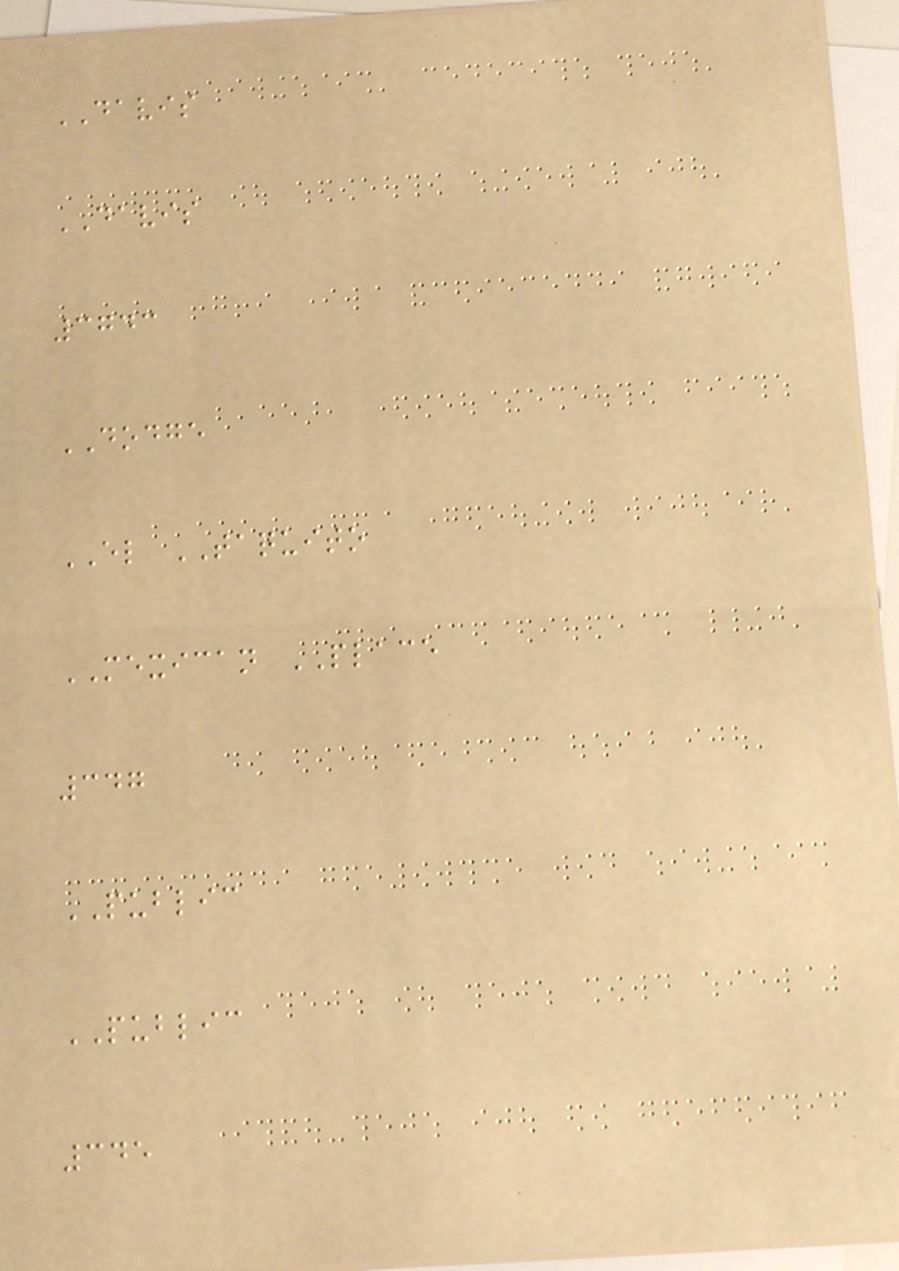DAVIS
DAVIS
3743
DODGE
EL TAQUITO
MEXICAN PLACE
347
PUBLIC
PUBLIC
345
